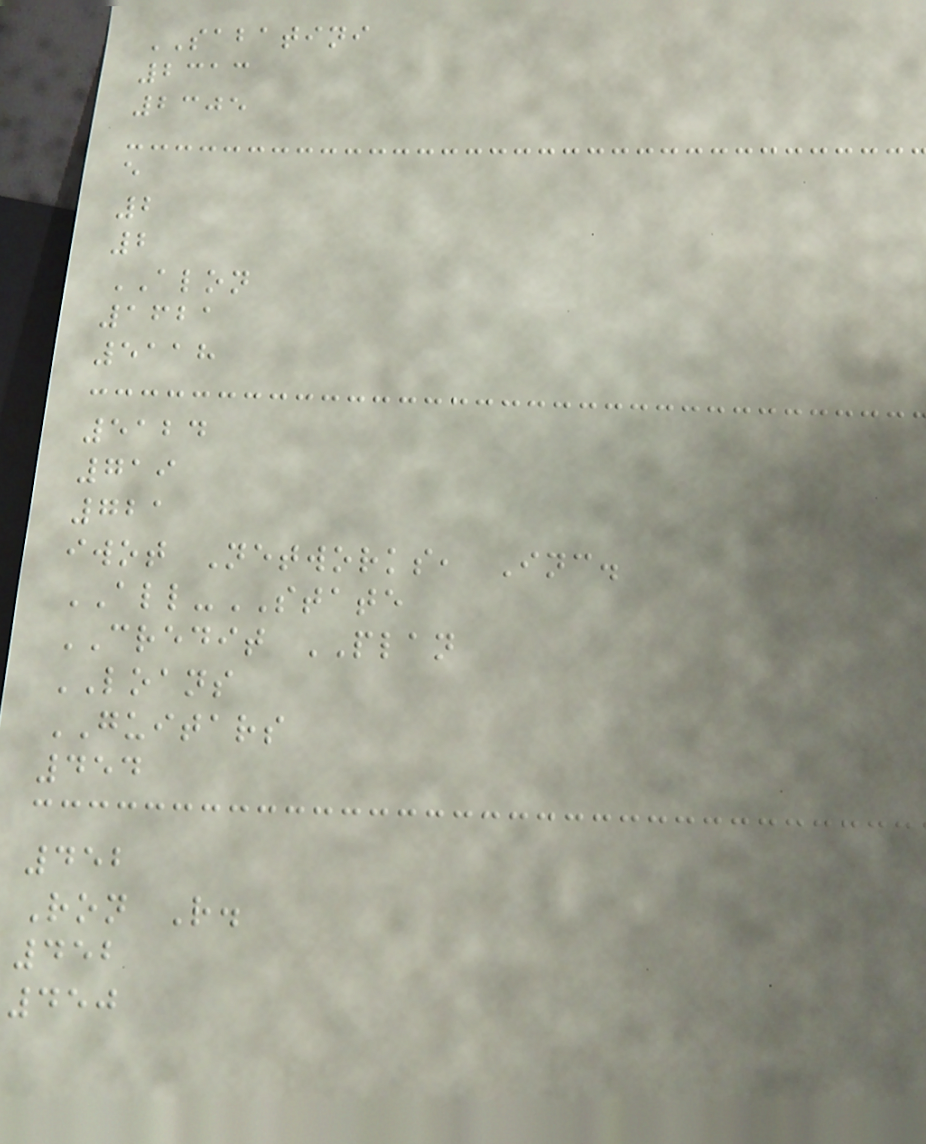SABATINI
2313
2305
e
2
2
ALON
1621
5118
5124
719
721
iwot Networks, Inc.
ALL-STATE
CREDIT PLAN
LOANS
GUITARS
454
452
Ron R.
452
450
